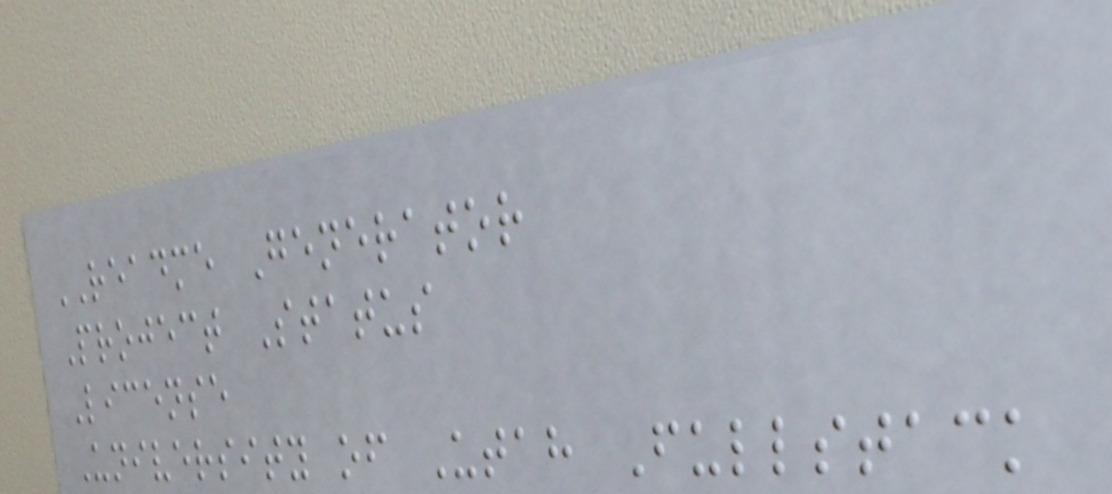README Generator
Project Status
License
University of Utah Fullstack
